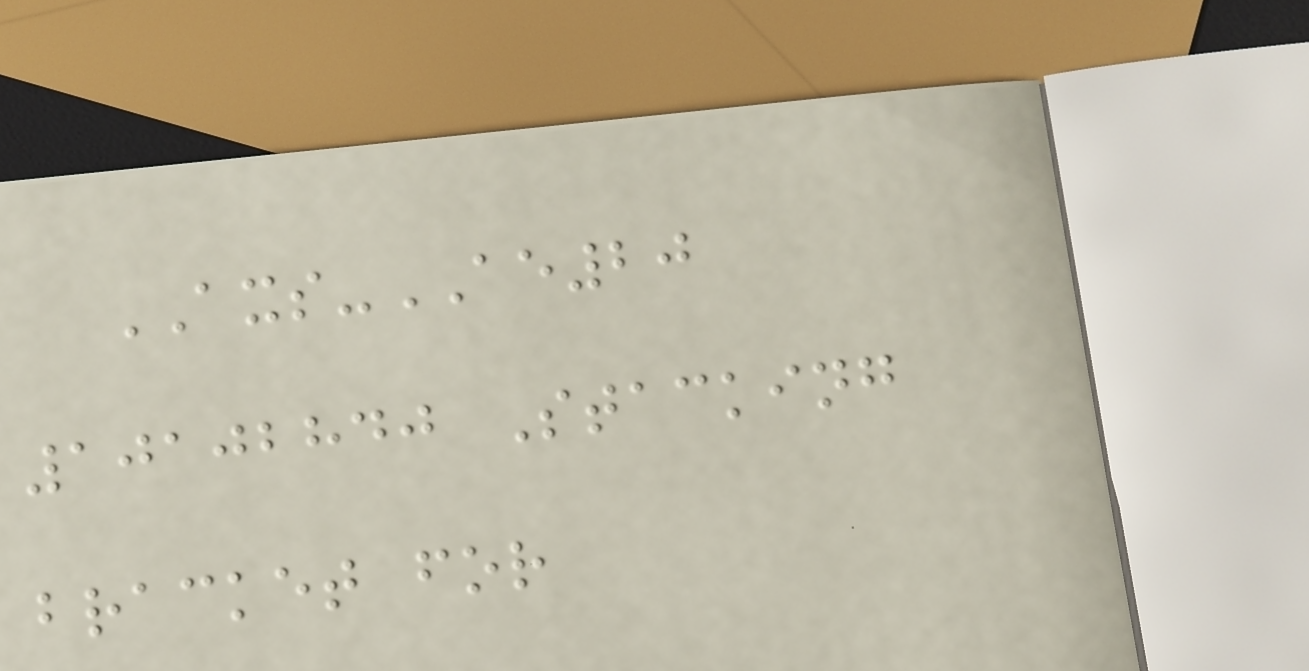AXS-AE20
10102840 Stacking
bracket for
